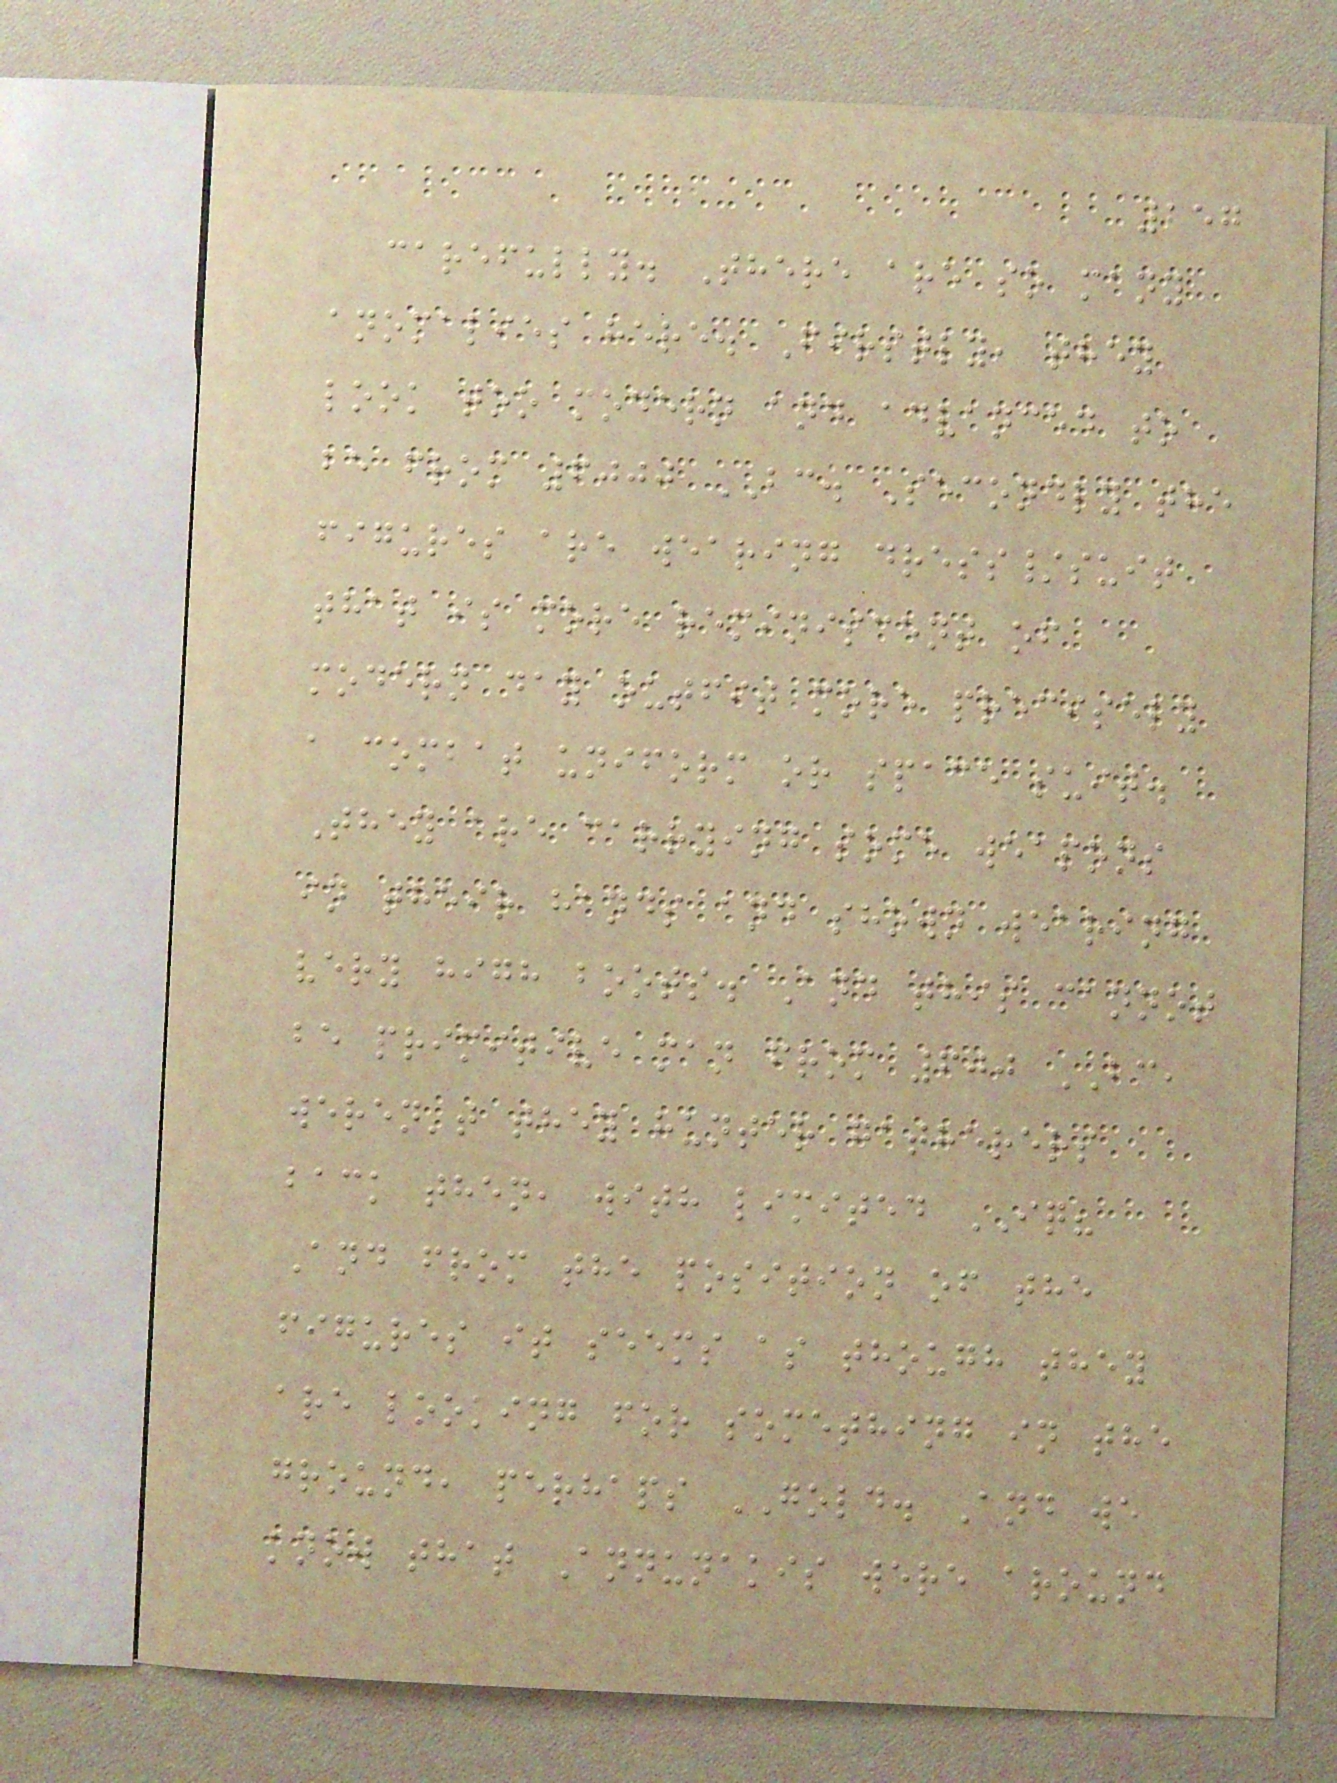257
carefully. There are so many
anomalies here. Firstly, they
look too modern and advanced to
be from 6000 BC. Secondly the
figures are wearing dress/suit
that is more reminiscent of
modern day outfit more precisely
a combat uniform or space suit.
They are carrying some weapons
in their hands and shown wearing
very high boots. And this cannot
be primitive man from 600 BC,
weren't they hunter gatherers
back then, with limited IQ?
And from the position of the
figures it seems as though they
are looking for something in the
ground, perhaps GOLD. And we
know that Annunakis were around
